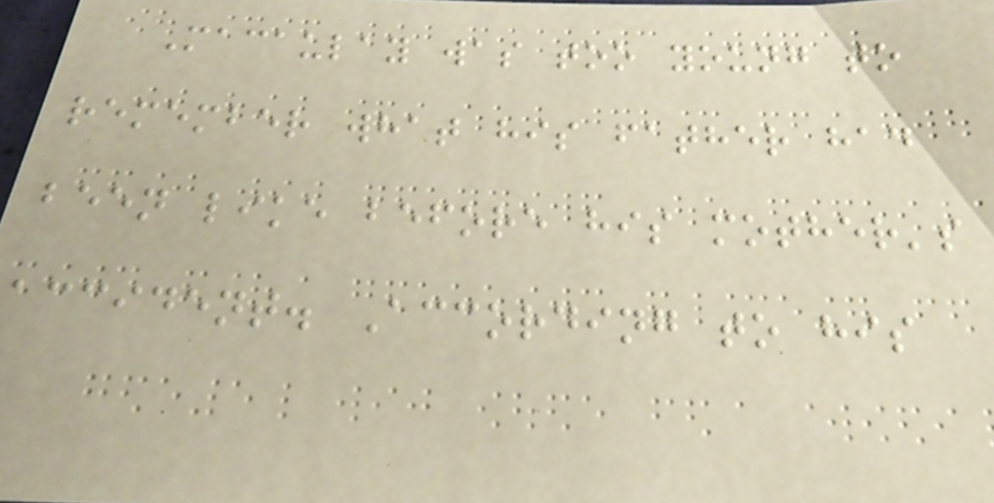Macaulay was too young to
remember what his father had
been like before his mother's
accident. According to his
